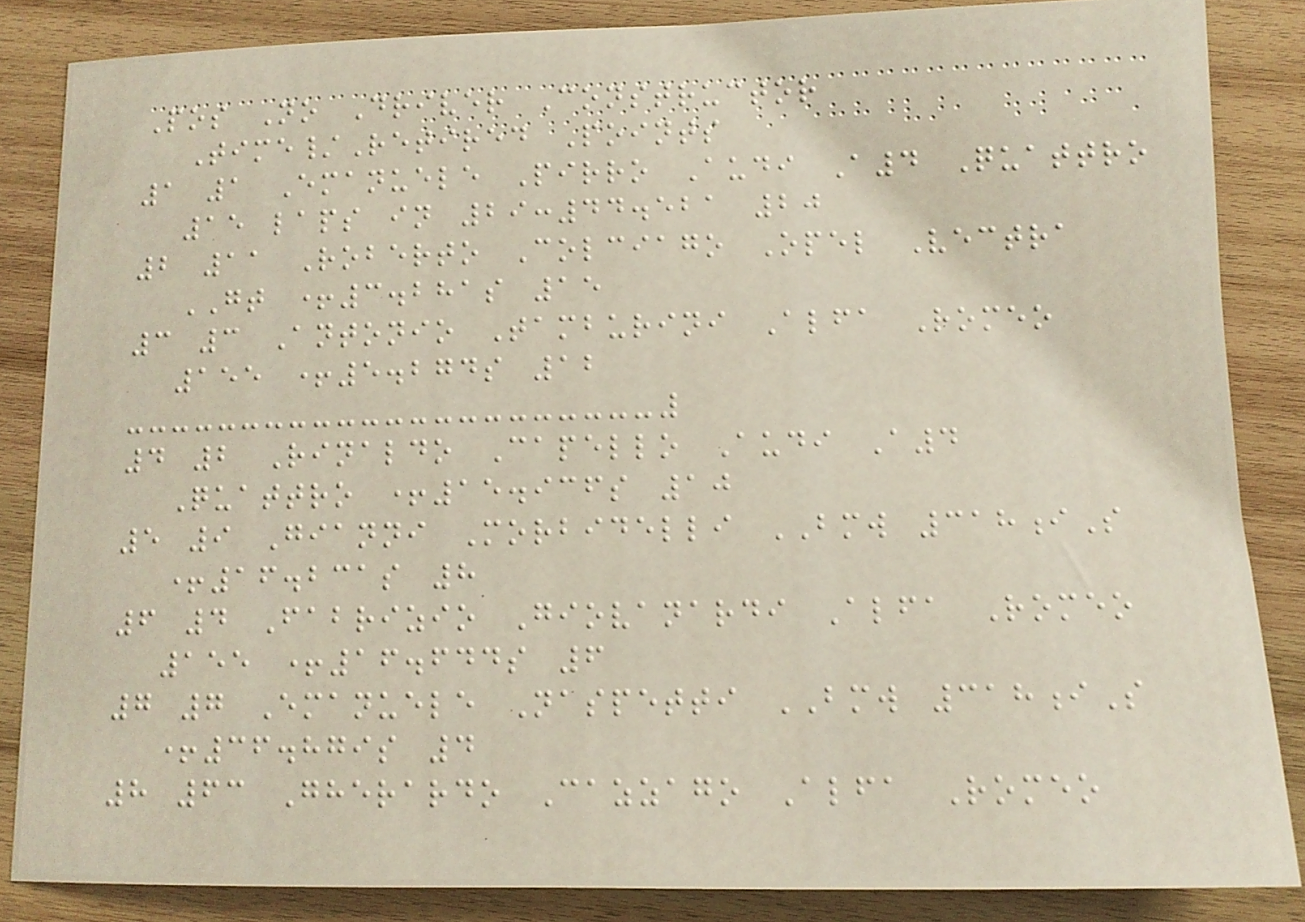Pos No Driver Constructor
Time/Retired Points
1 1 Emanuele Pirro Audi A4 Quattro
15 laps in 29:44.521 20
2 11 Roberto Colciago Opel Vectra
GT +3.281s 15
3 3 Antonio Tamburini Alfa Romeo
155 +5.274s 12
4 2 Rinaldo Capello Audi A4
Quattro +15.936s 10
5 9 Gianni Morbidelli BMW 318iS
+16.231s 8
6 4 Fabrizio Giovanardi Alfa Romeo
155 +16.644s 6
7 7 Emanuele Naspetti BMW 318iS
+36.879s 4
8 63 Gherardo Cazzago Alfa Romeo
